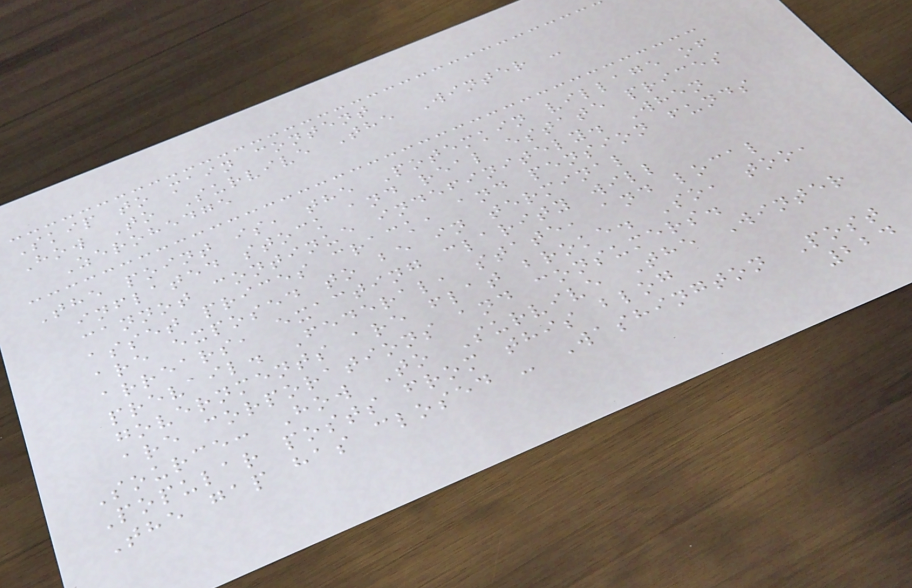Skip to main content
How To Survive The Winter -
Zerohedge
The point is, the Potemkin village of
inflated stock and real estate prices
cannot continue indefinitely. When
asset prices crack, and pension funds
are exposed to be in terminal
arrears, exacting clarity will
prevail. Federal, state, and local
governments are flat broke. So, too,
are corporations and consumers.
Source: How To Survive The Winter
Popular posts from this blog
The gap has closed - Washington Post
224
